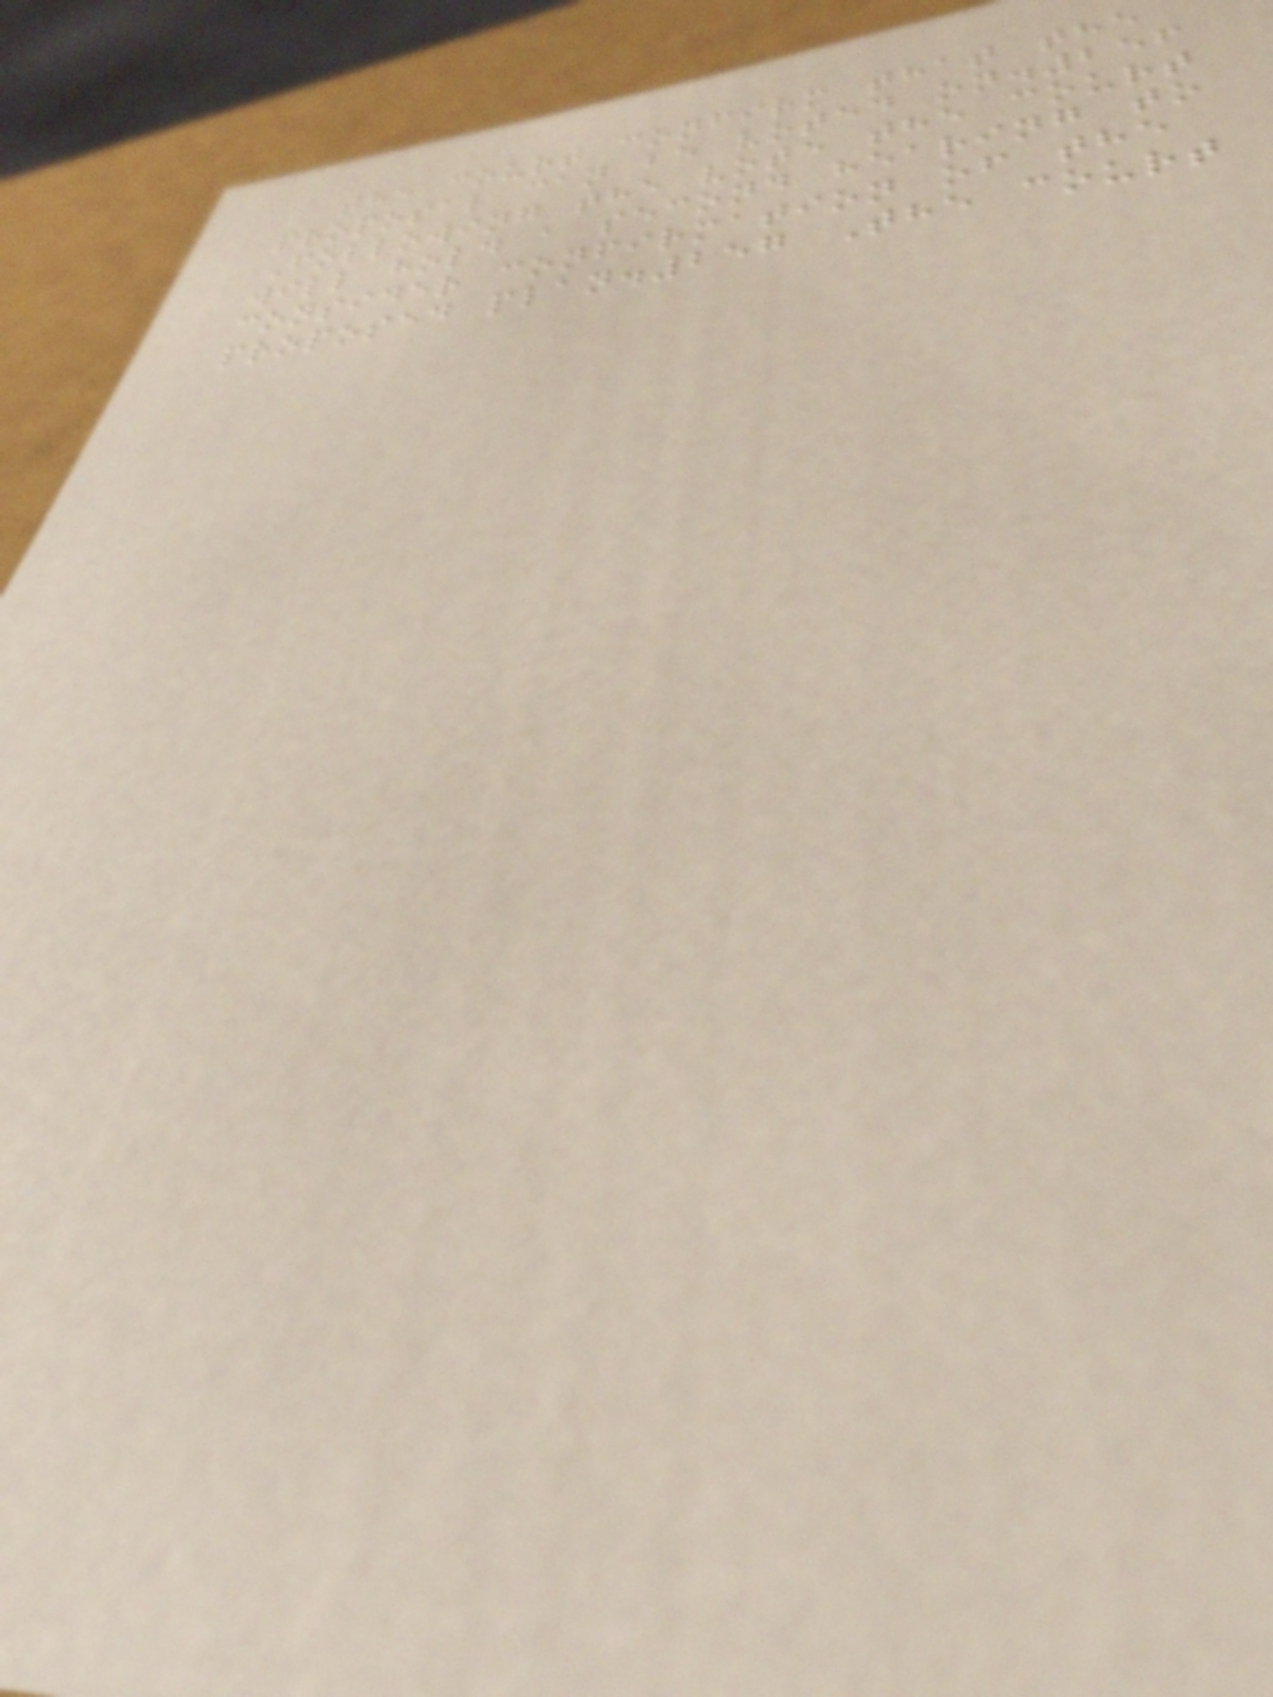the court confirm that the
proposal can be voted on.256
Following the vote the court
will hold a second hearing to
consider confirmation of the
proposed plan.257 The court
